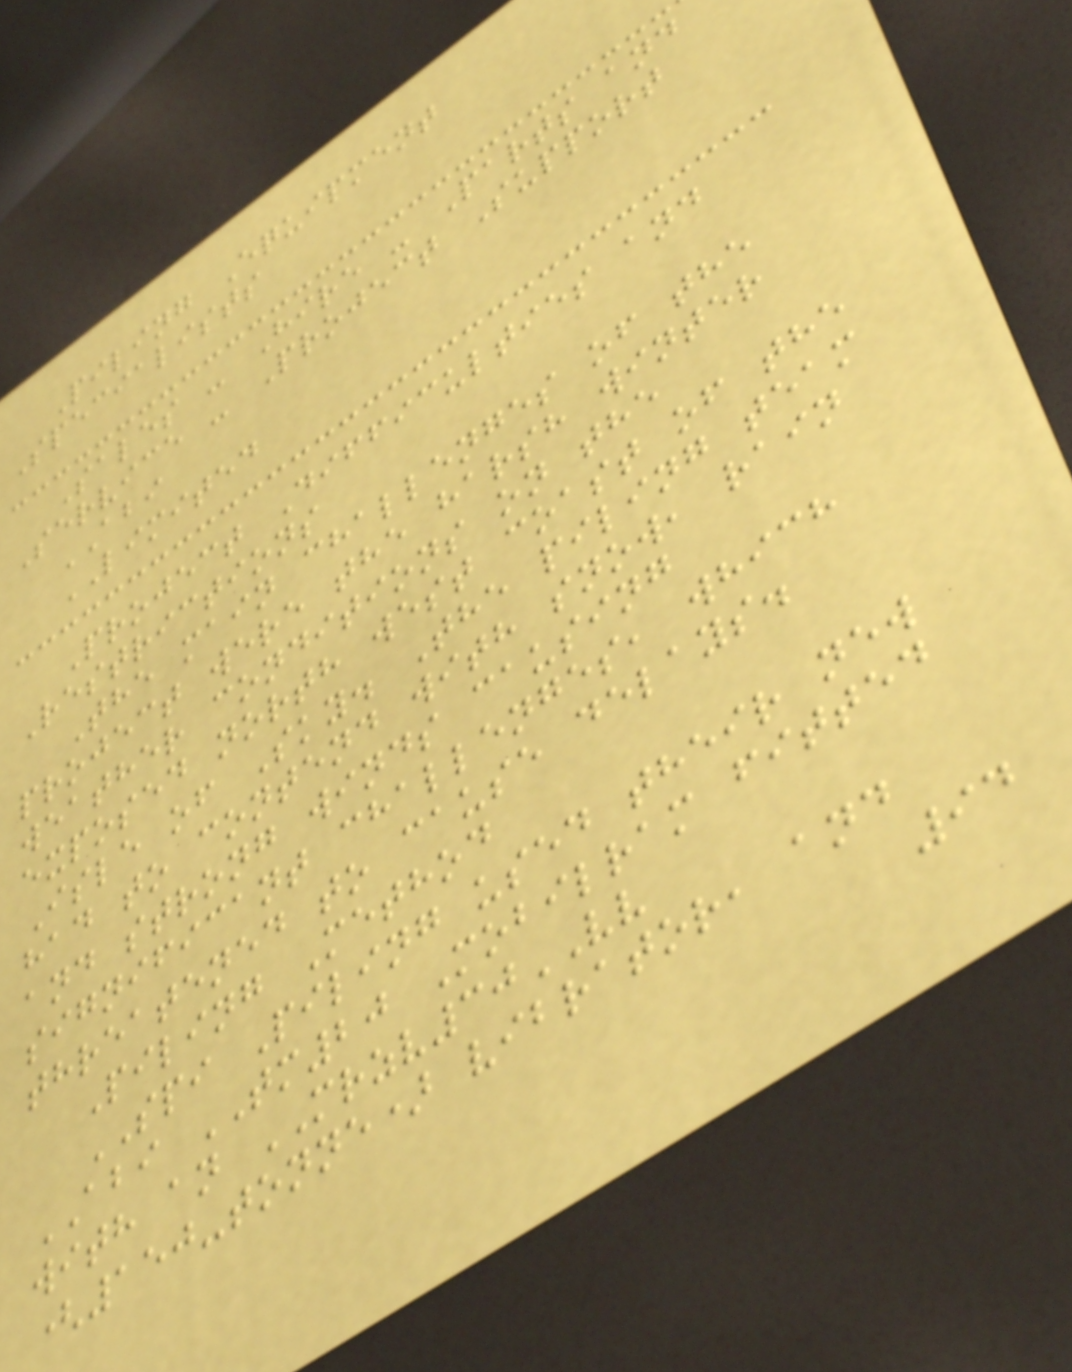Piling Equipment
Specialists
Sales - Hire - Parts and
Service - Project Support
ABI
LIMITED
Project Difficulties and
Restrictions
The main challenges of the
project were the harsh winter
weather conditions on the
exposed north west coast of the
Isle of Sky. The piling team
had to contend with snow, rain
and strong winds causing
significant challenges, which
threatened to cause delays.
Piling Method
SPI Piling used their new
ABI TM20 Mobilram fitted
with an MRZV30VV
(150-tonne) vibrator, and
94
